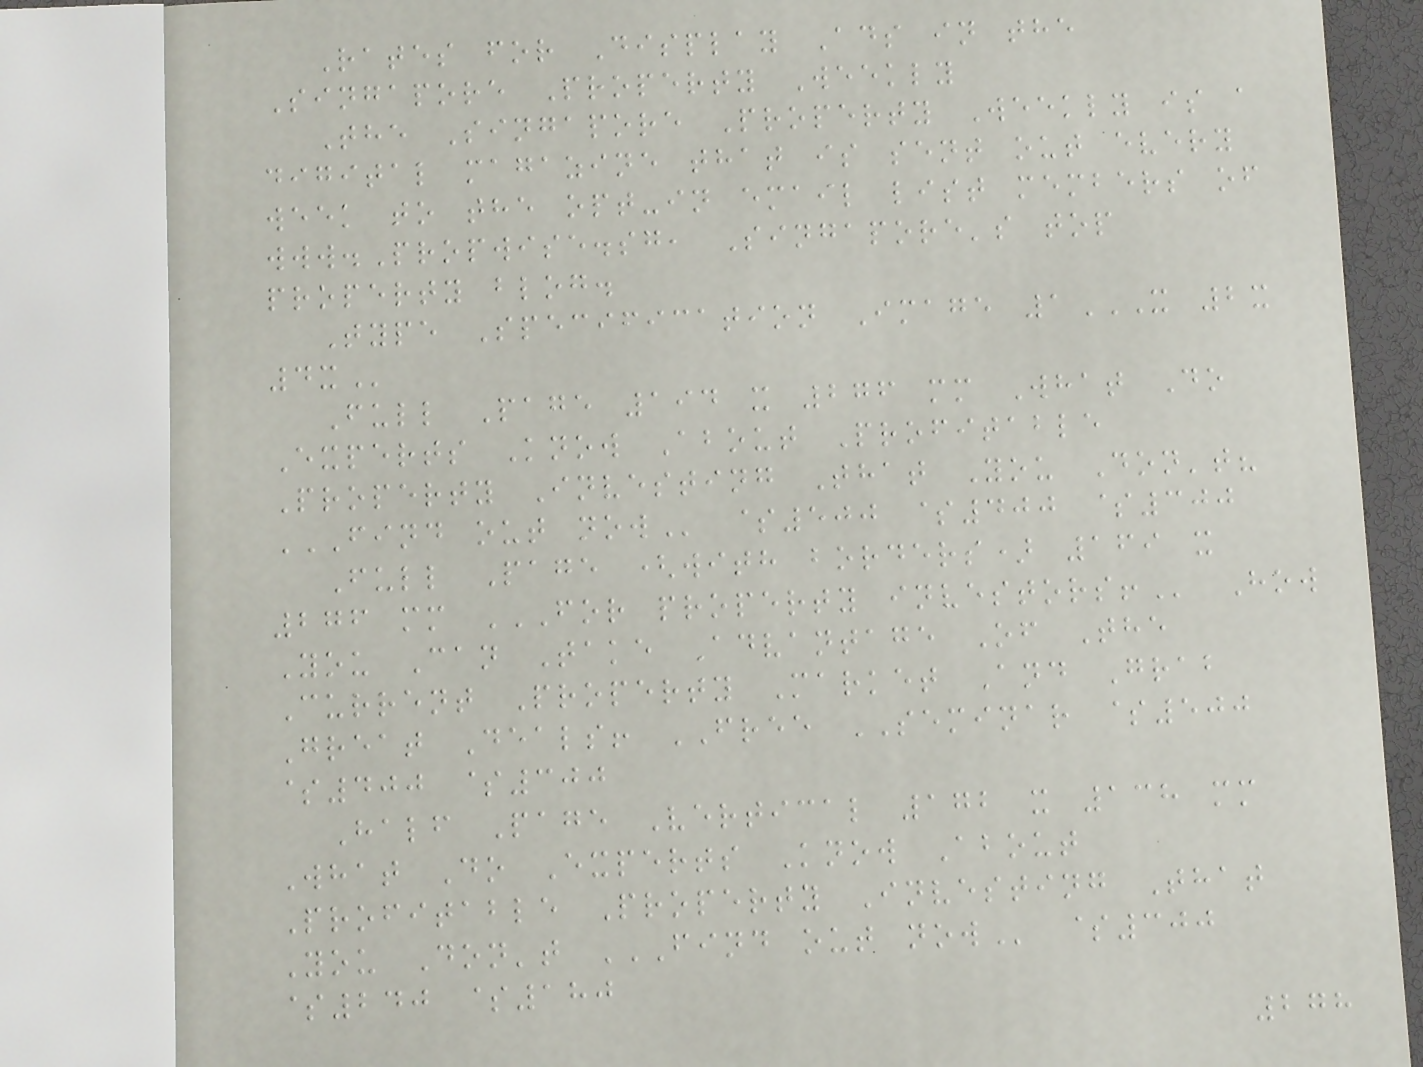Rates for Display Ads in the
Singapore Property Weekly
The Singapore Property Weekly is a
digital magazine that is sent out every
week to the opt-in email list members of
www.Propwise.sg, Singapore's top
property blog.
Type Specification Image 1X 2X
4X
Full Page 194 x 276 mm What Do
Experts Know About Profitable
Property Investing That You Don't?
FIND OUT NOW $500 $400 $300
Full Page (with borders) 169 x
276 mm FOR PROPERTY INVESTORS! How
You Can Take Advantage Of The
Current Property Market And Grab
Great Deals! FREE SEMINAR $500
$400 $300
Half Page Vertical 172 x 138 mm
What Do Experts Know About
Profitable Property Investing That
You Don't FIND OUT NOW $300
$240 $180
278
